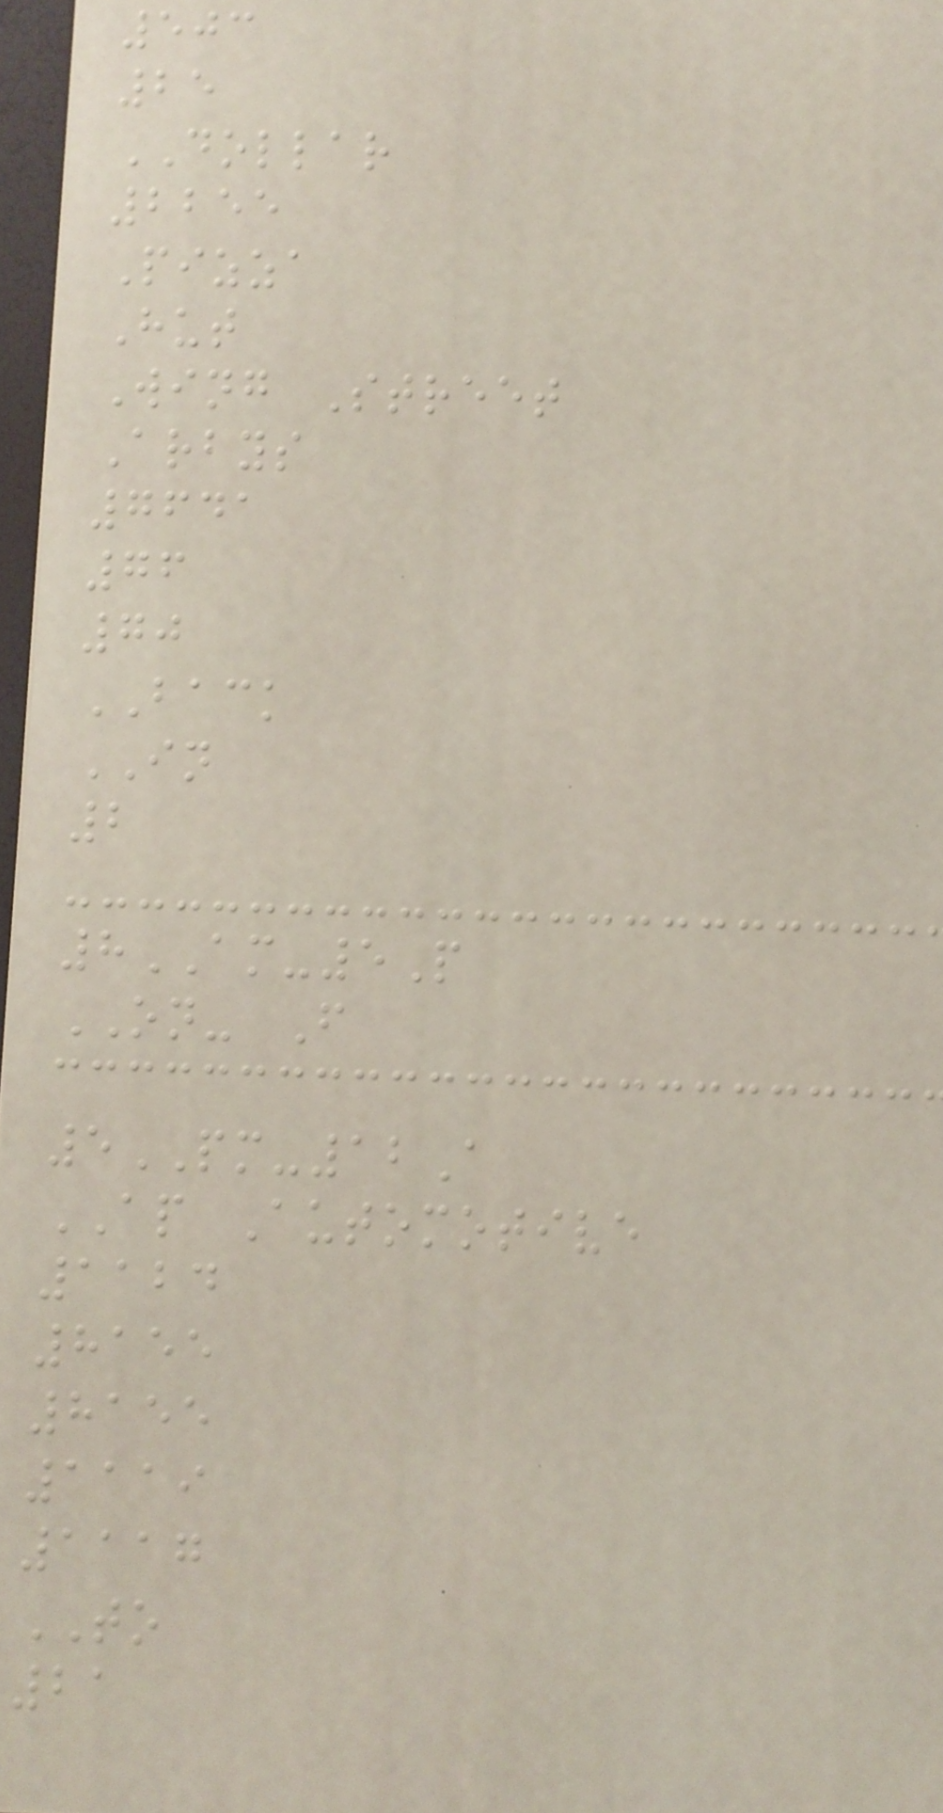503
25
DOLLAR
2255
Pizza
Hut
Wing Street
Arbys
7641
76
70
BACK
IN
2
8AM-5P
ON- F
5PM-12A
AP Automotive
1124
8155
8155
1119
1117
TO
21
